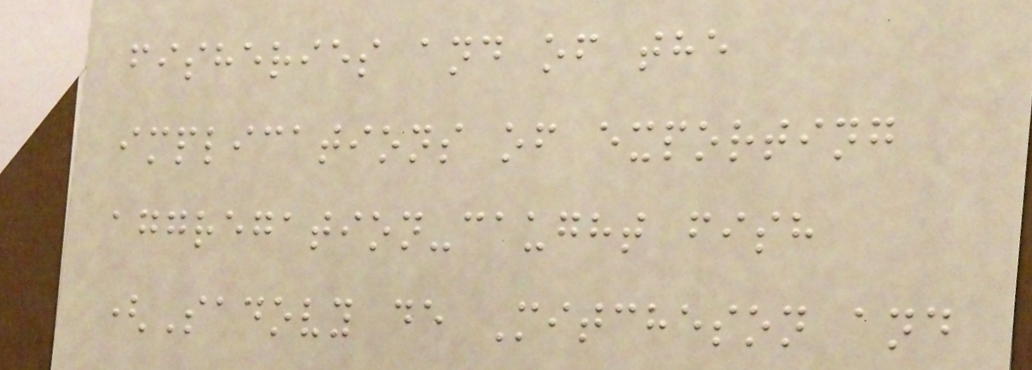fisheries and of the
implications of exporting
aggregation-caught fish
(Sadovy de Mitcheson and
